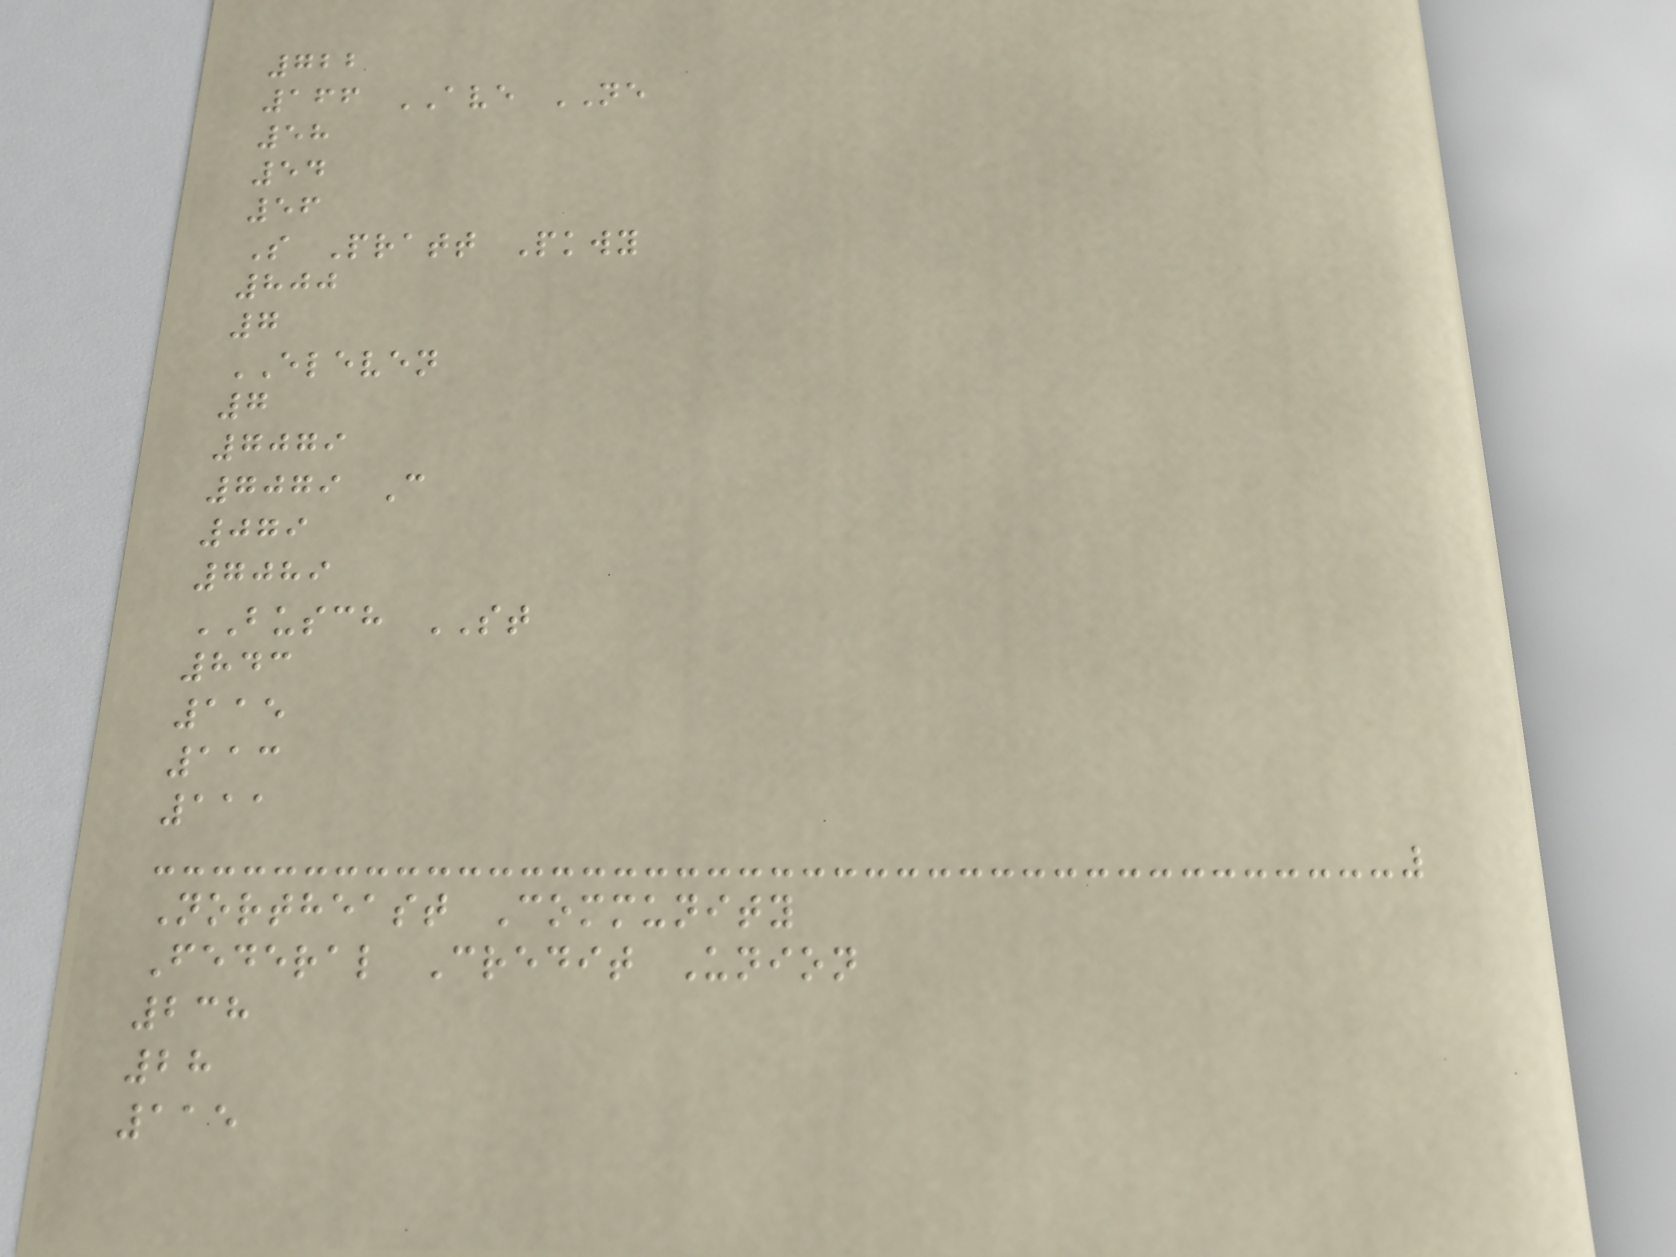722
166 AVE NE
58
54
56
S Pratt Pkwy
800
7
ELEVEN
7
7079
7079 C
079
7089
BUSCH ST
843
115
113
111
Northeast Community
Federal Credit Union
238
28
115
